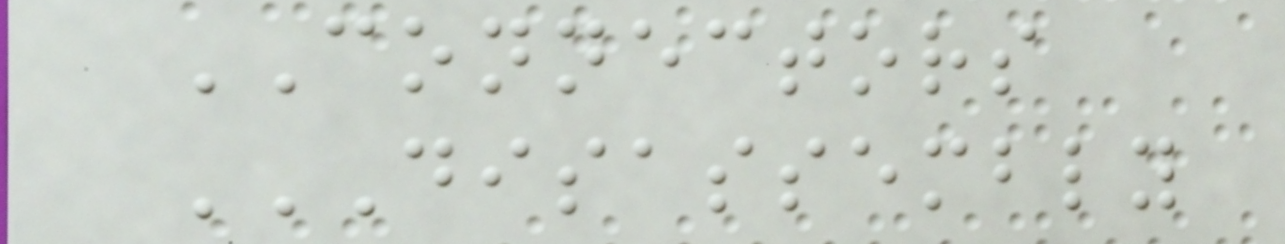CONNECTORS
DISASSEMBLY
